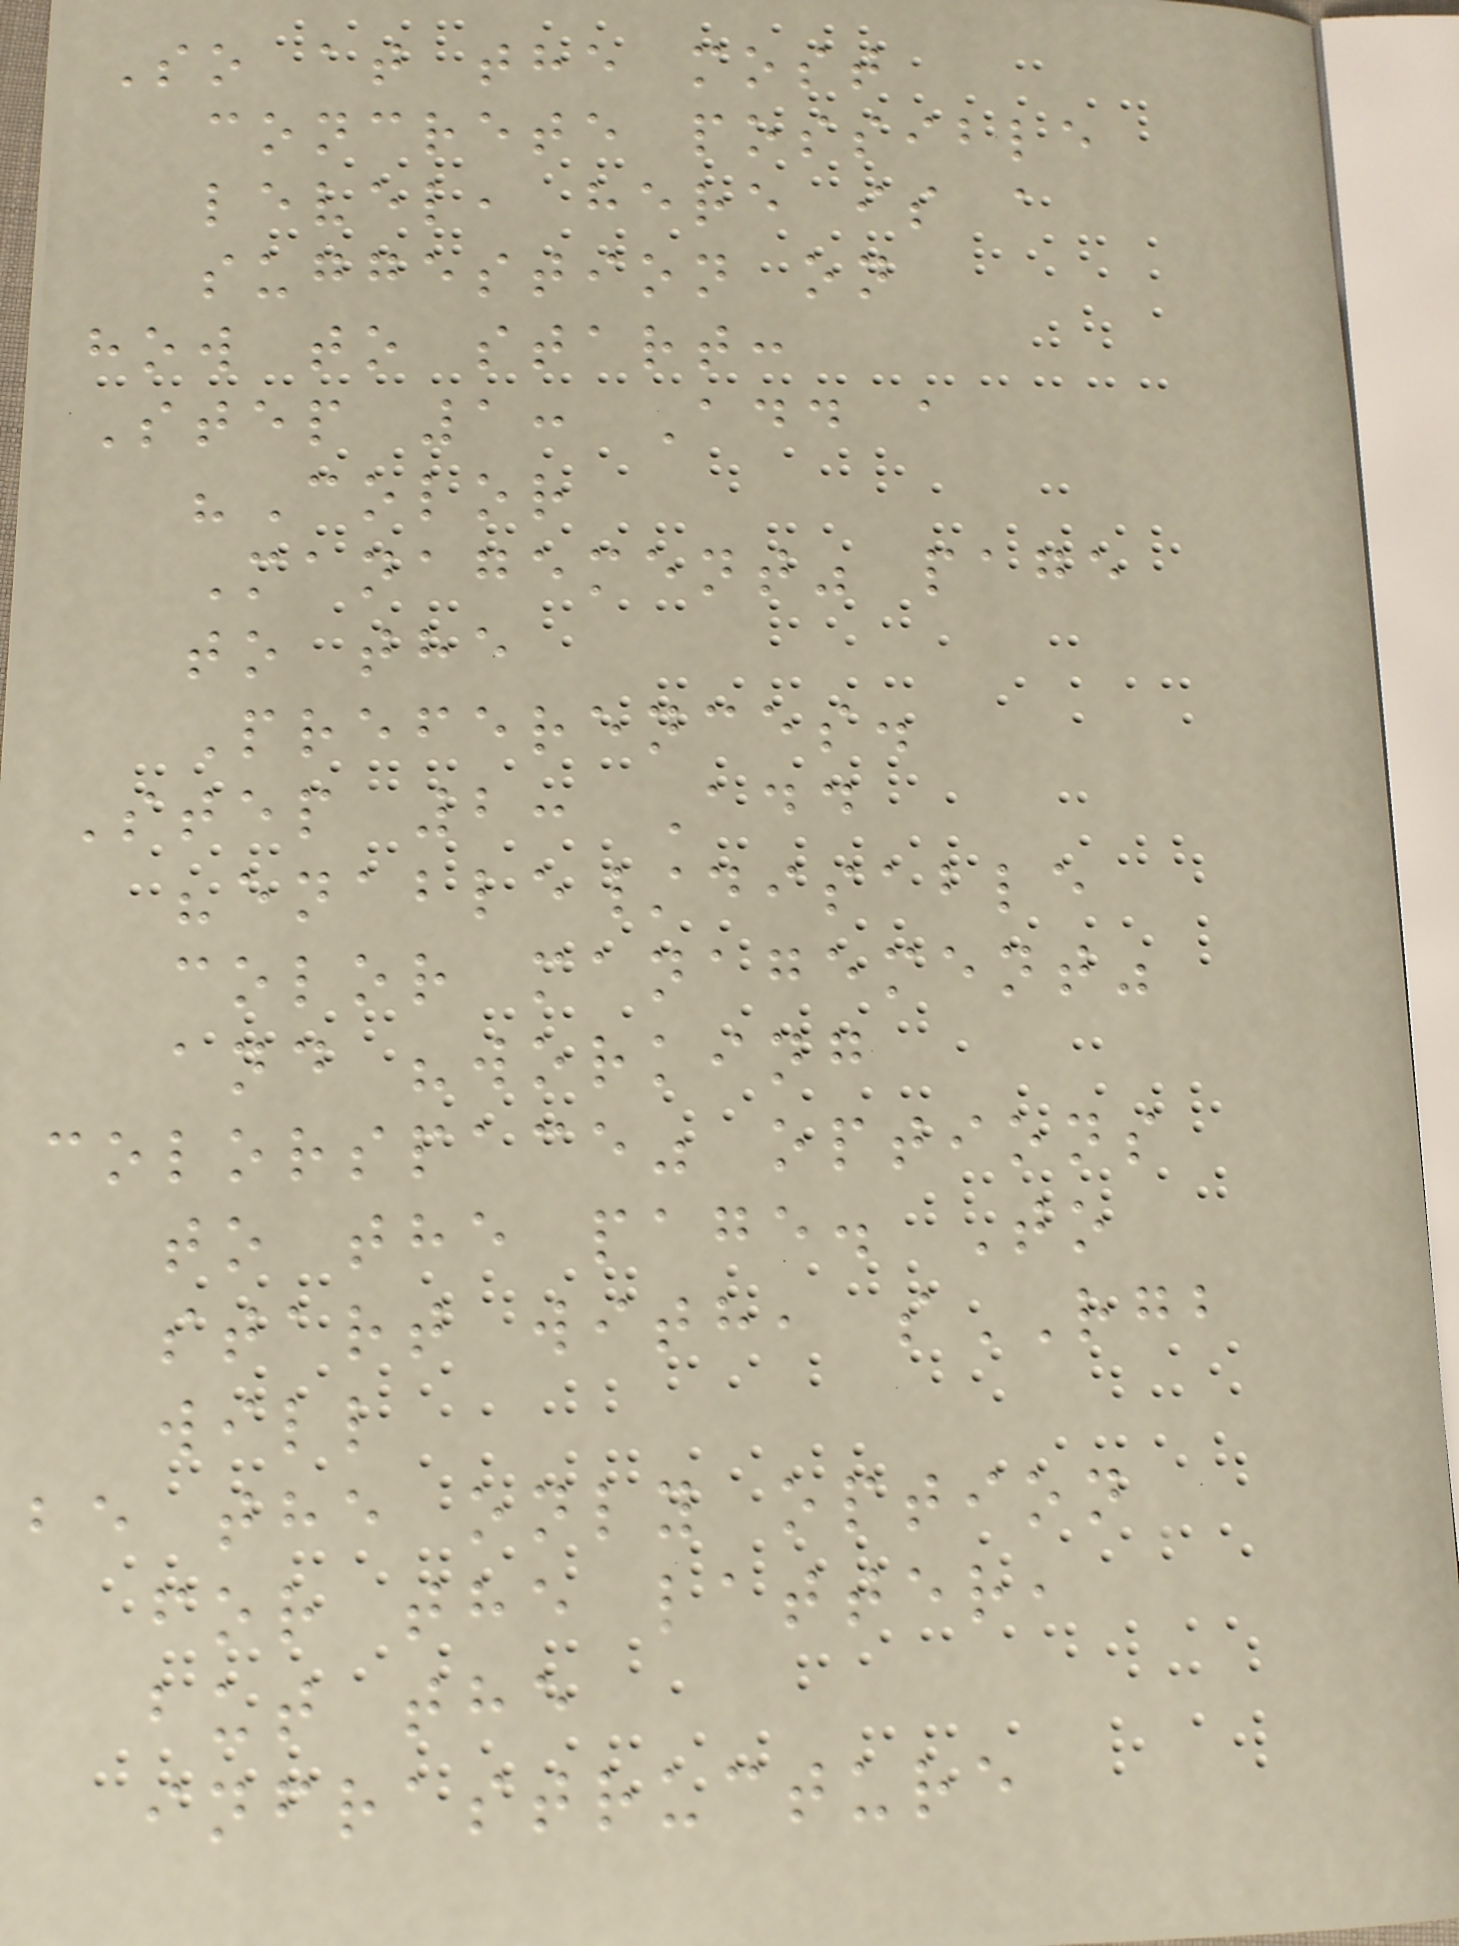So at the most
concrete possible
level, here is a
suggestion on
how to start:
Step 1: Add a
"Color
Management" page
to the
Preferences.
Step 2: Add
"enable/disable
color management"
and "working
colorspace" options
to the page. To
start with, sRGB
will
be the only option
for the latter,
but the
infrastructure
